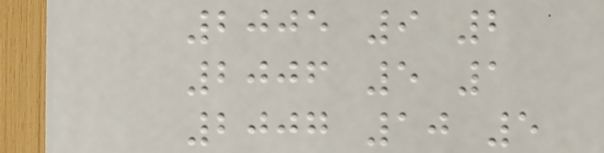2005 9 2
2006 5 1
2007 10 5
